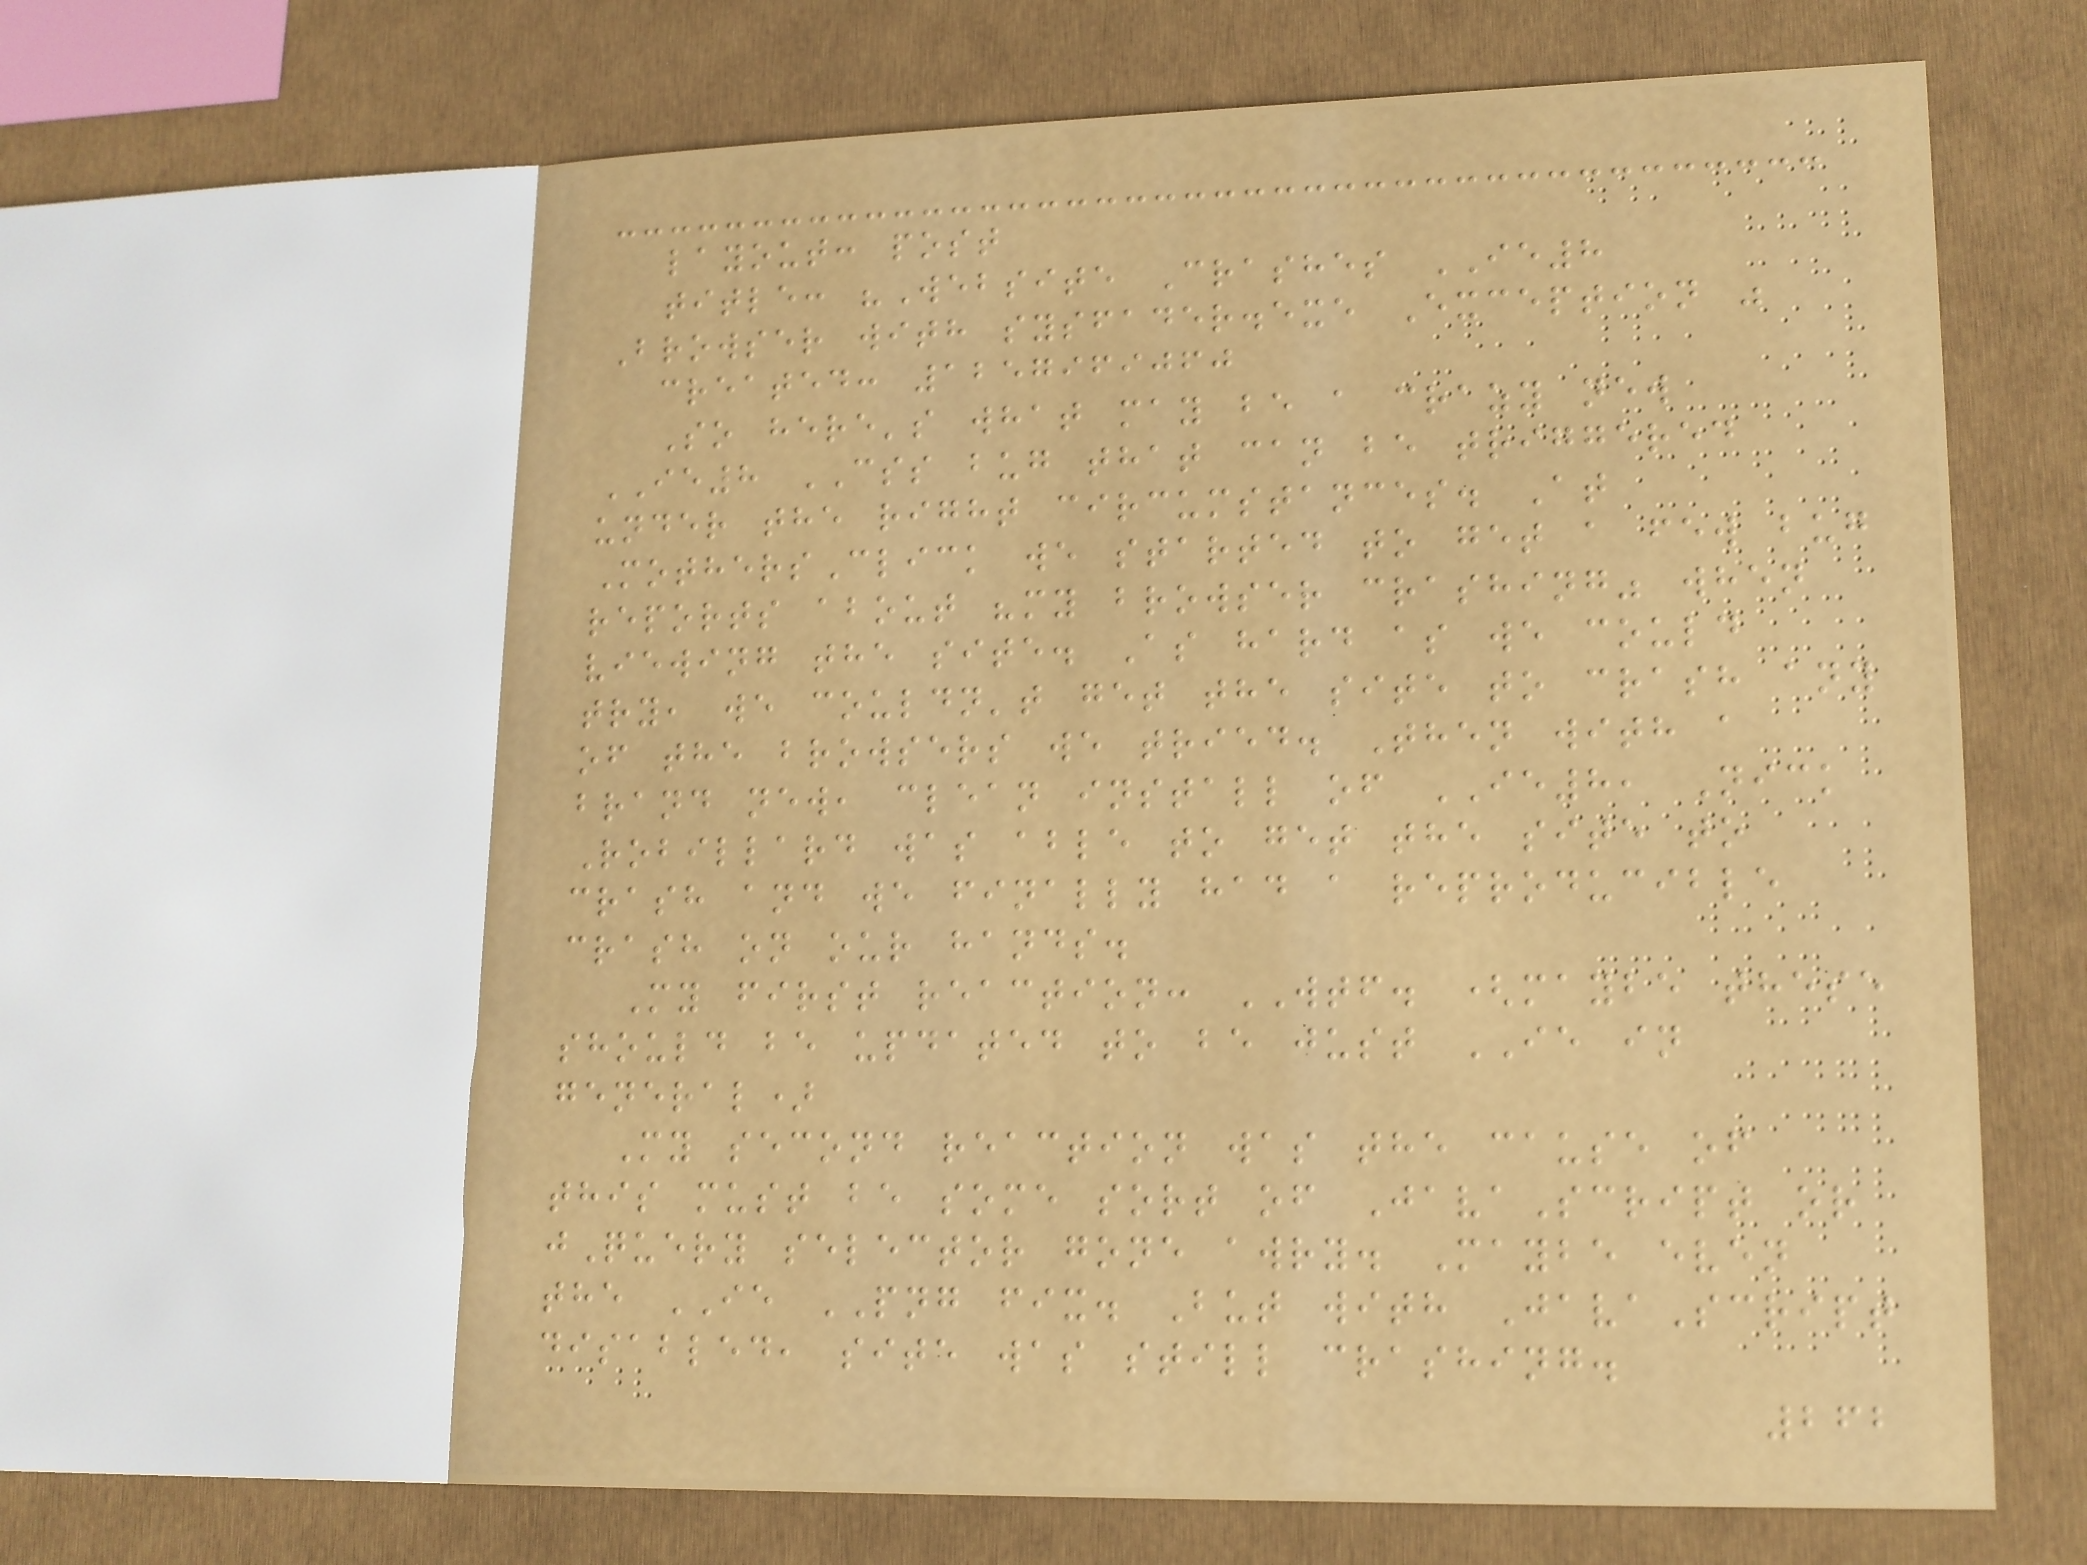layout: post
title: "Website Crashes IE8
Browser with sysfader.exe Exception "
created: 1257969060
So here's what may be a crazy new
IE8 CSS bug that can be triggered
under the right circumstances. At
MothersClick we started to get a few bug
reports about "my browser crashing" when
viewing the site. As hard as we could
try, we couldn't get the site to crash any
of the browsers we tried. Then with a
brand new, clean install of IE8, Nick
Robillard was able to get the site to
crash and we finally had a reproducible
crash on our hands.
My first reaction: WTF. (maybe these
should be updated to be just IE in
general)
My second reaction was the cause of
this must be some sort of JavaScript or
jQuery selector gone awry. Maybe even
the IE PNG fix. But with JavaScript
disabled, site was still crashing.
262
